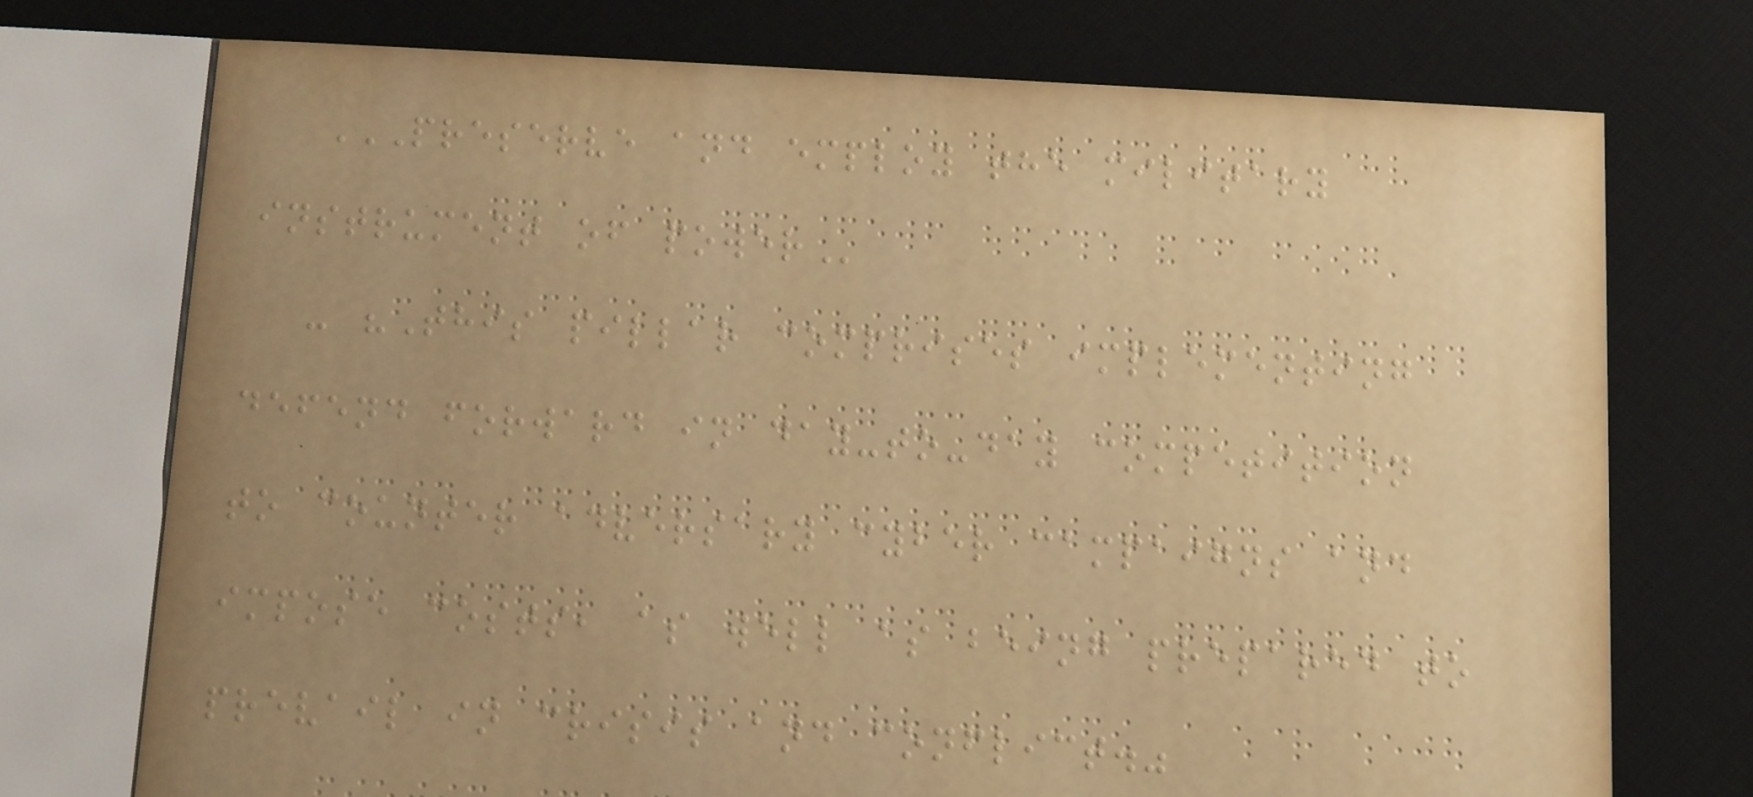PRESERVE AND EMPLOY THE MILITARY
INSTRUMENT OF POWER
- "This pillar comprises implementing
defend forward in day-to-day competition
to counter adversary cyber campaigns and
impose costs, as well as being prepared to
prevail in crisis and conflict."
